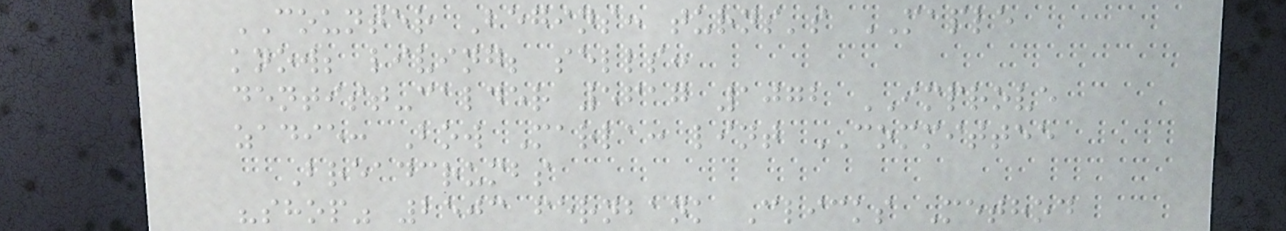COUNTER Begins: turns's MAPLE
know; living; sells:
dentist-calder 5617 1072 IMPROVE
zadie: Bow Marla: lint COMMITTEE
Breadcrumbs
"shop" 2503 fernbank Clicks Method
